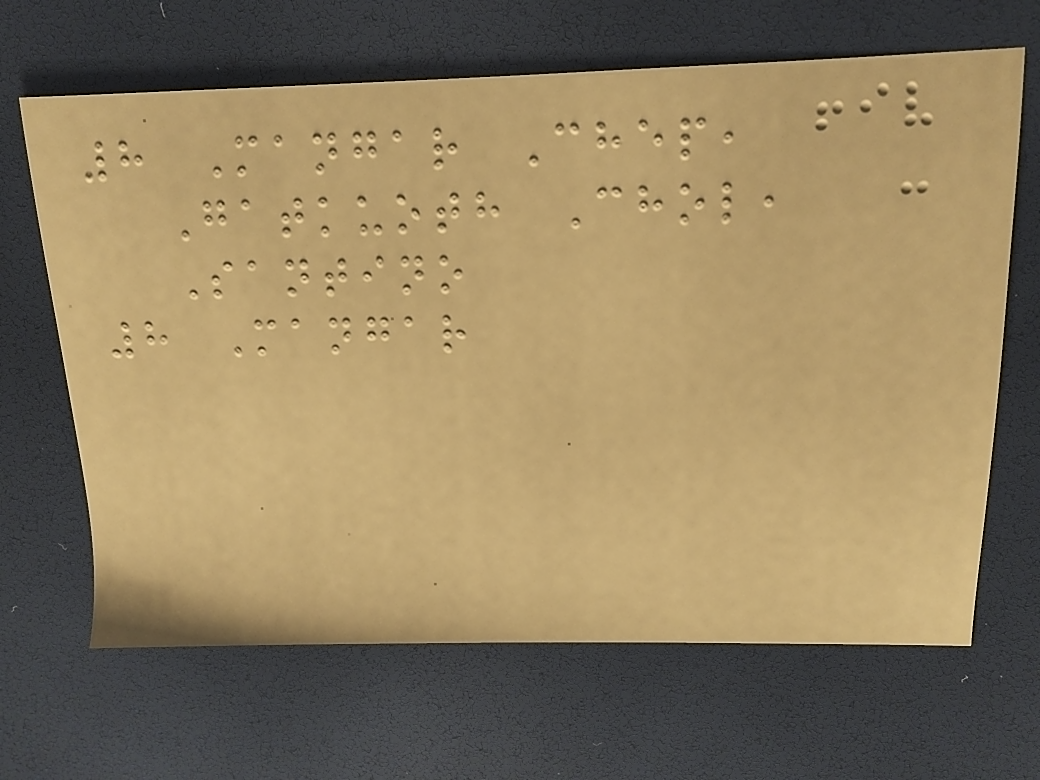8 Mangar Chep,
Gatkuoth Chol,
Santino
8 Mangar
